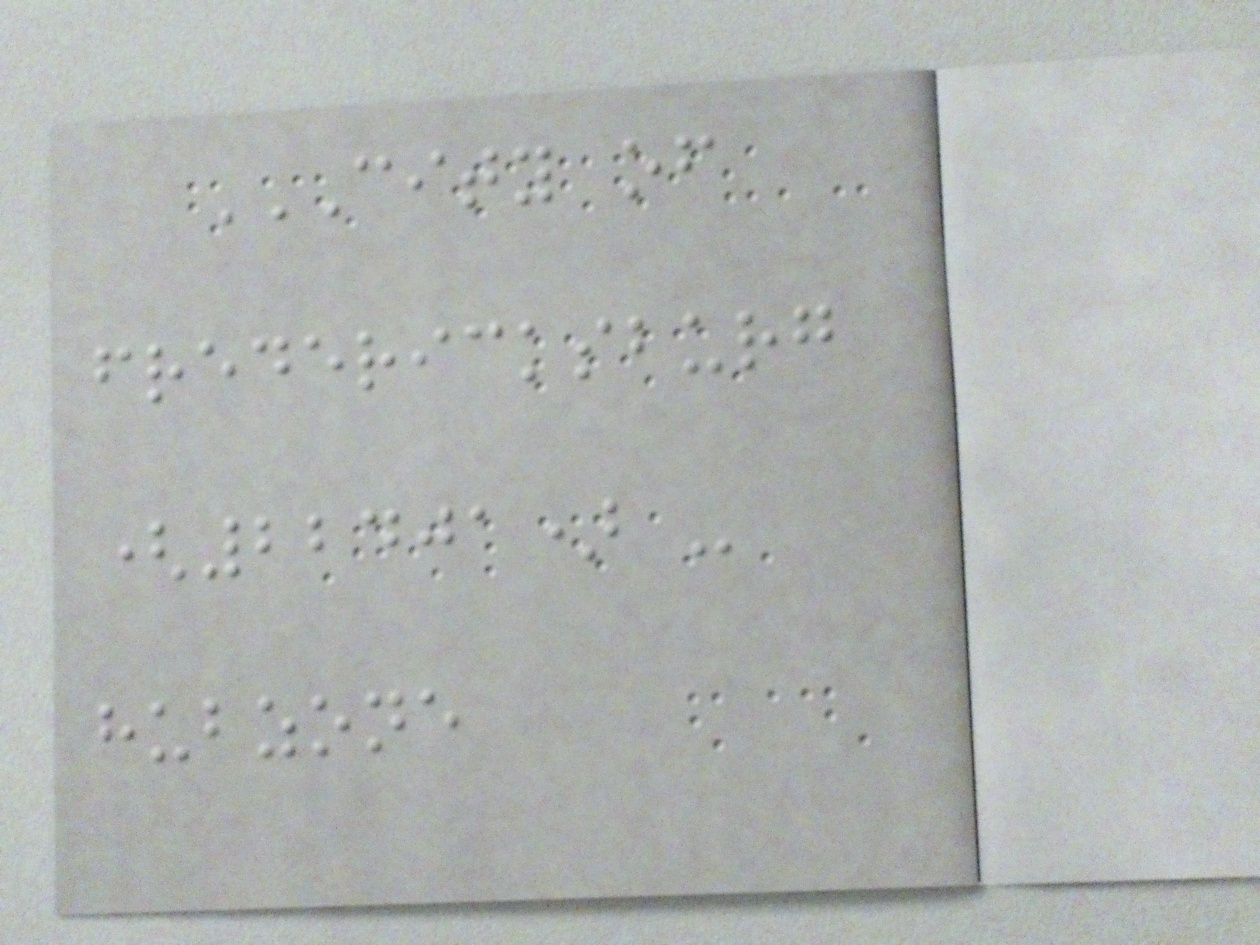CITY OF
FREDERICKSBURG
(22401) -
HUBZONE
